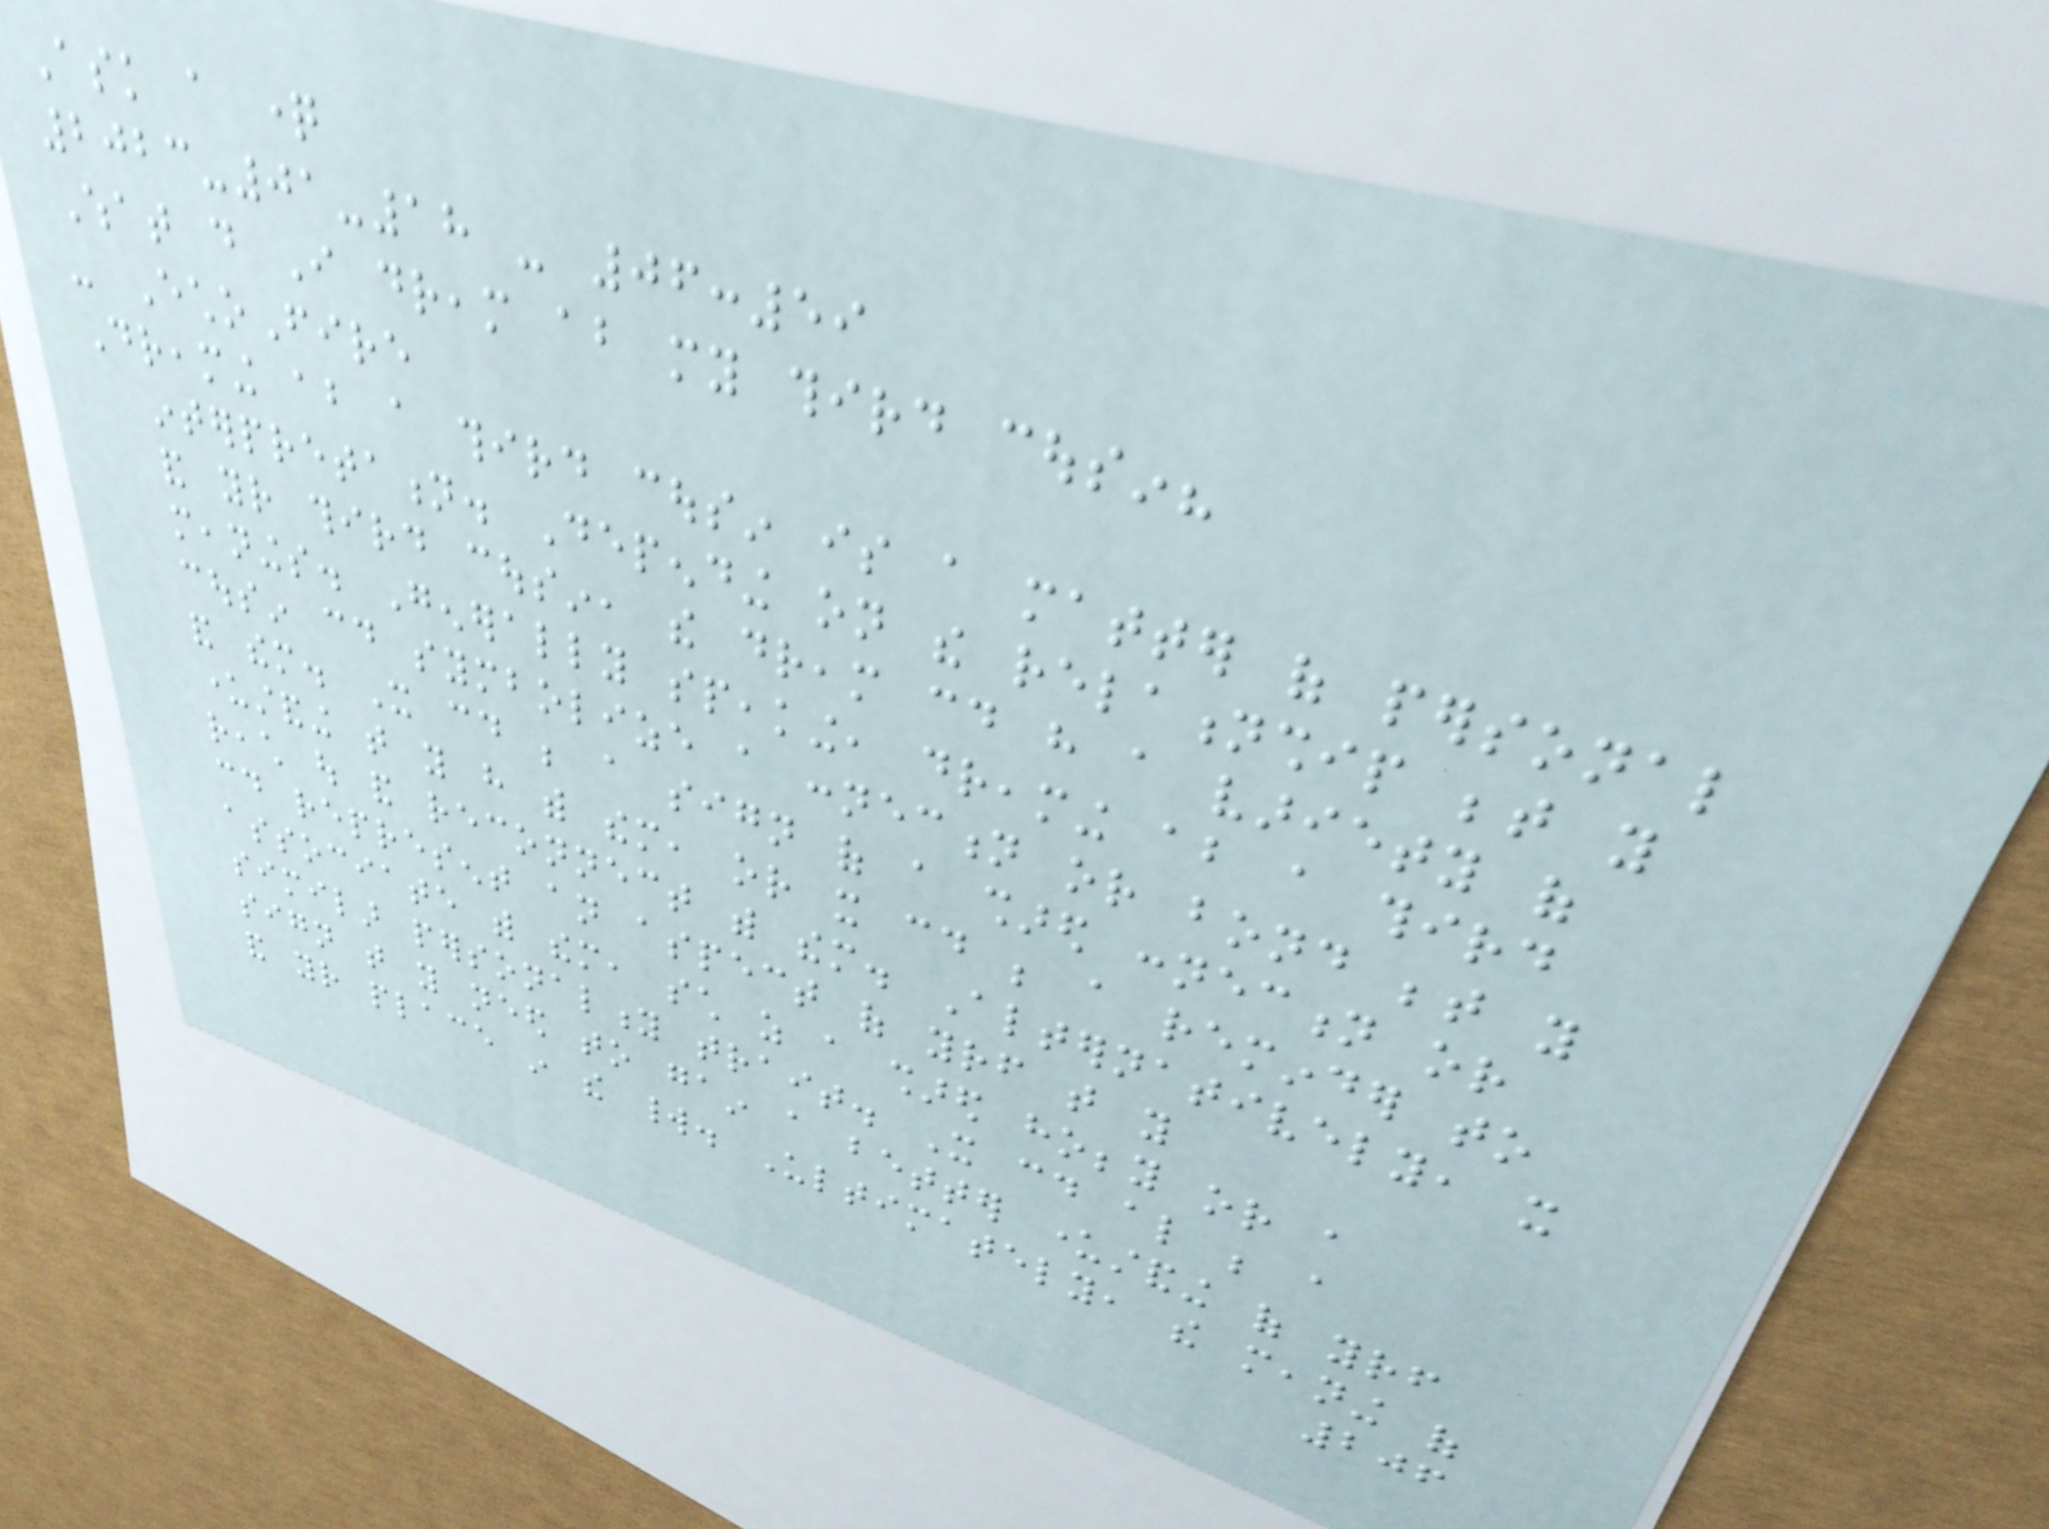Ask a question
2023-01-18 - 06:59
What do I dream about my third cousin?
- EchoFire
Dreaming about a third cousin is a matter of personal
interpretation. Depending on the relationship between you
and your third cousin, the dream could have a variety of
meanings. Generally speaking, dreaming about a third
cousin could symbolize a connection or bond between you
and them. It could be a sign of a shared connection or
understanding that you have with them, or it could be a reminder to
reach out and reconnect with them. Alternatively, it
could represent an aspect of yourself that you
associate with them, such as a shared hobby or a
similar personality trait. It could also be a
sign that you need to gain a better understanding of yourself
and your place in the world. Ultimately, the meaning of
206
